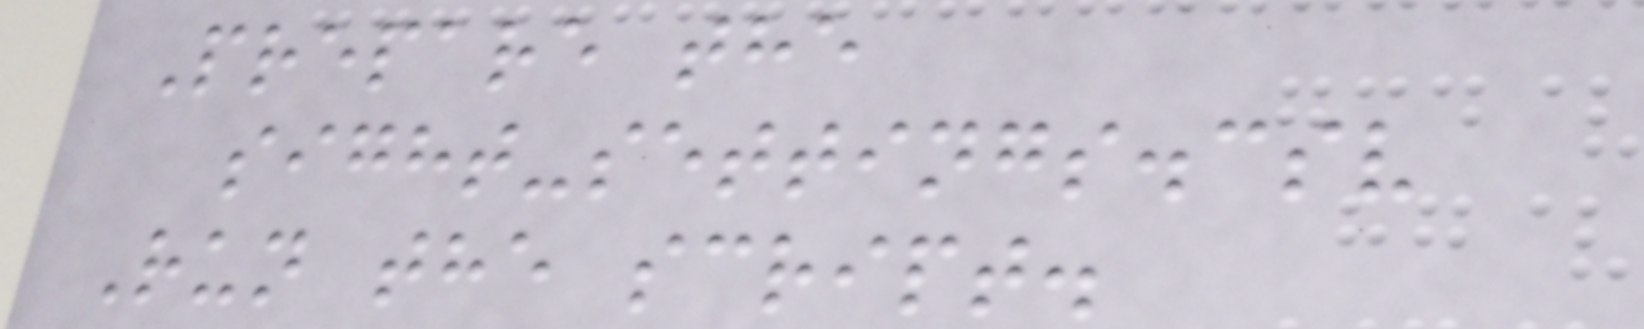Prepare the
sight-settings.csv
Run the script.
